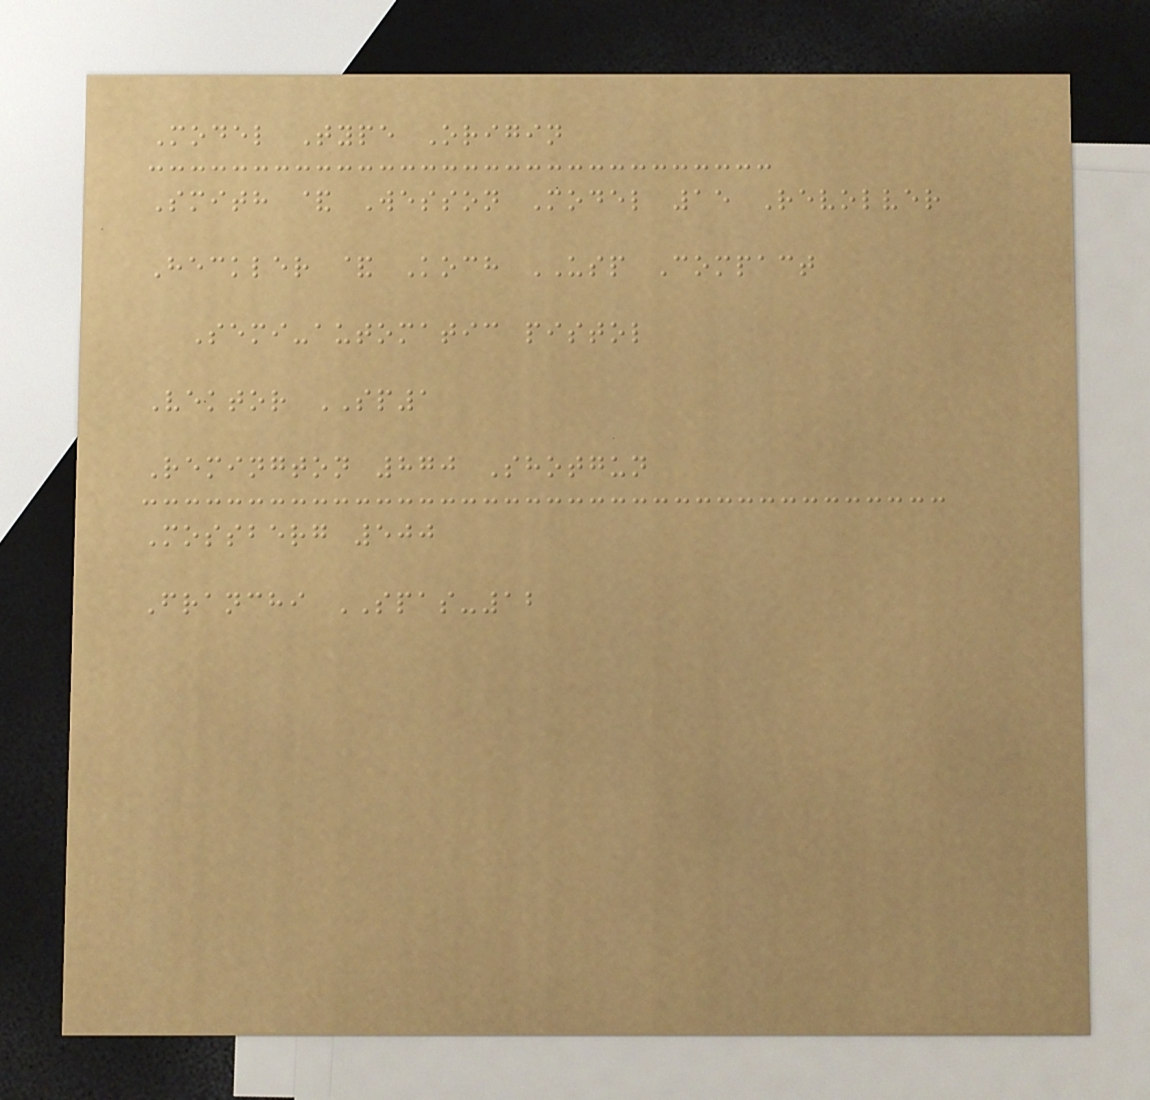Model Type Origin
Smith & Wesson Model 15 Revolver
Heckler & Koch USP Compact
Semi-automatic pistol
Vektor SP1
Remington 870 Shotgun
Mossberg 500
Franchi SPAS-12
